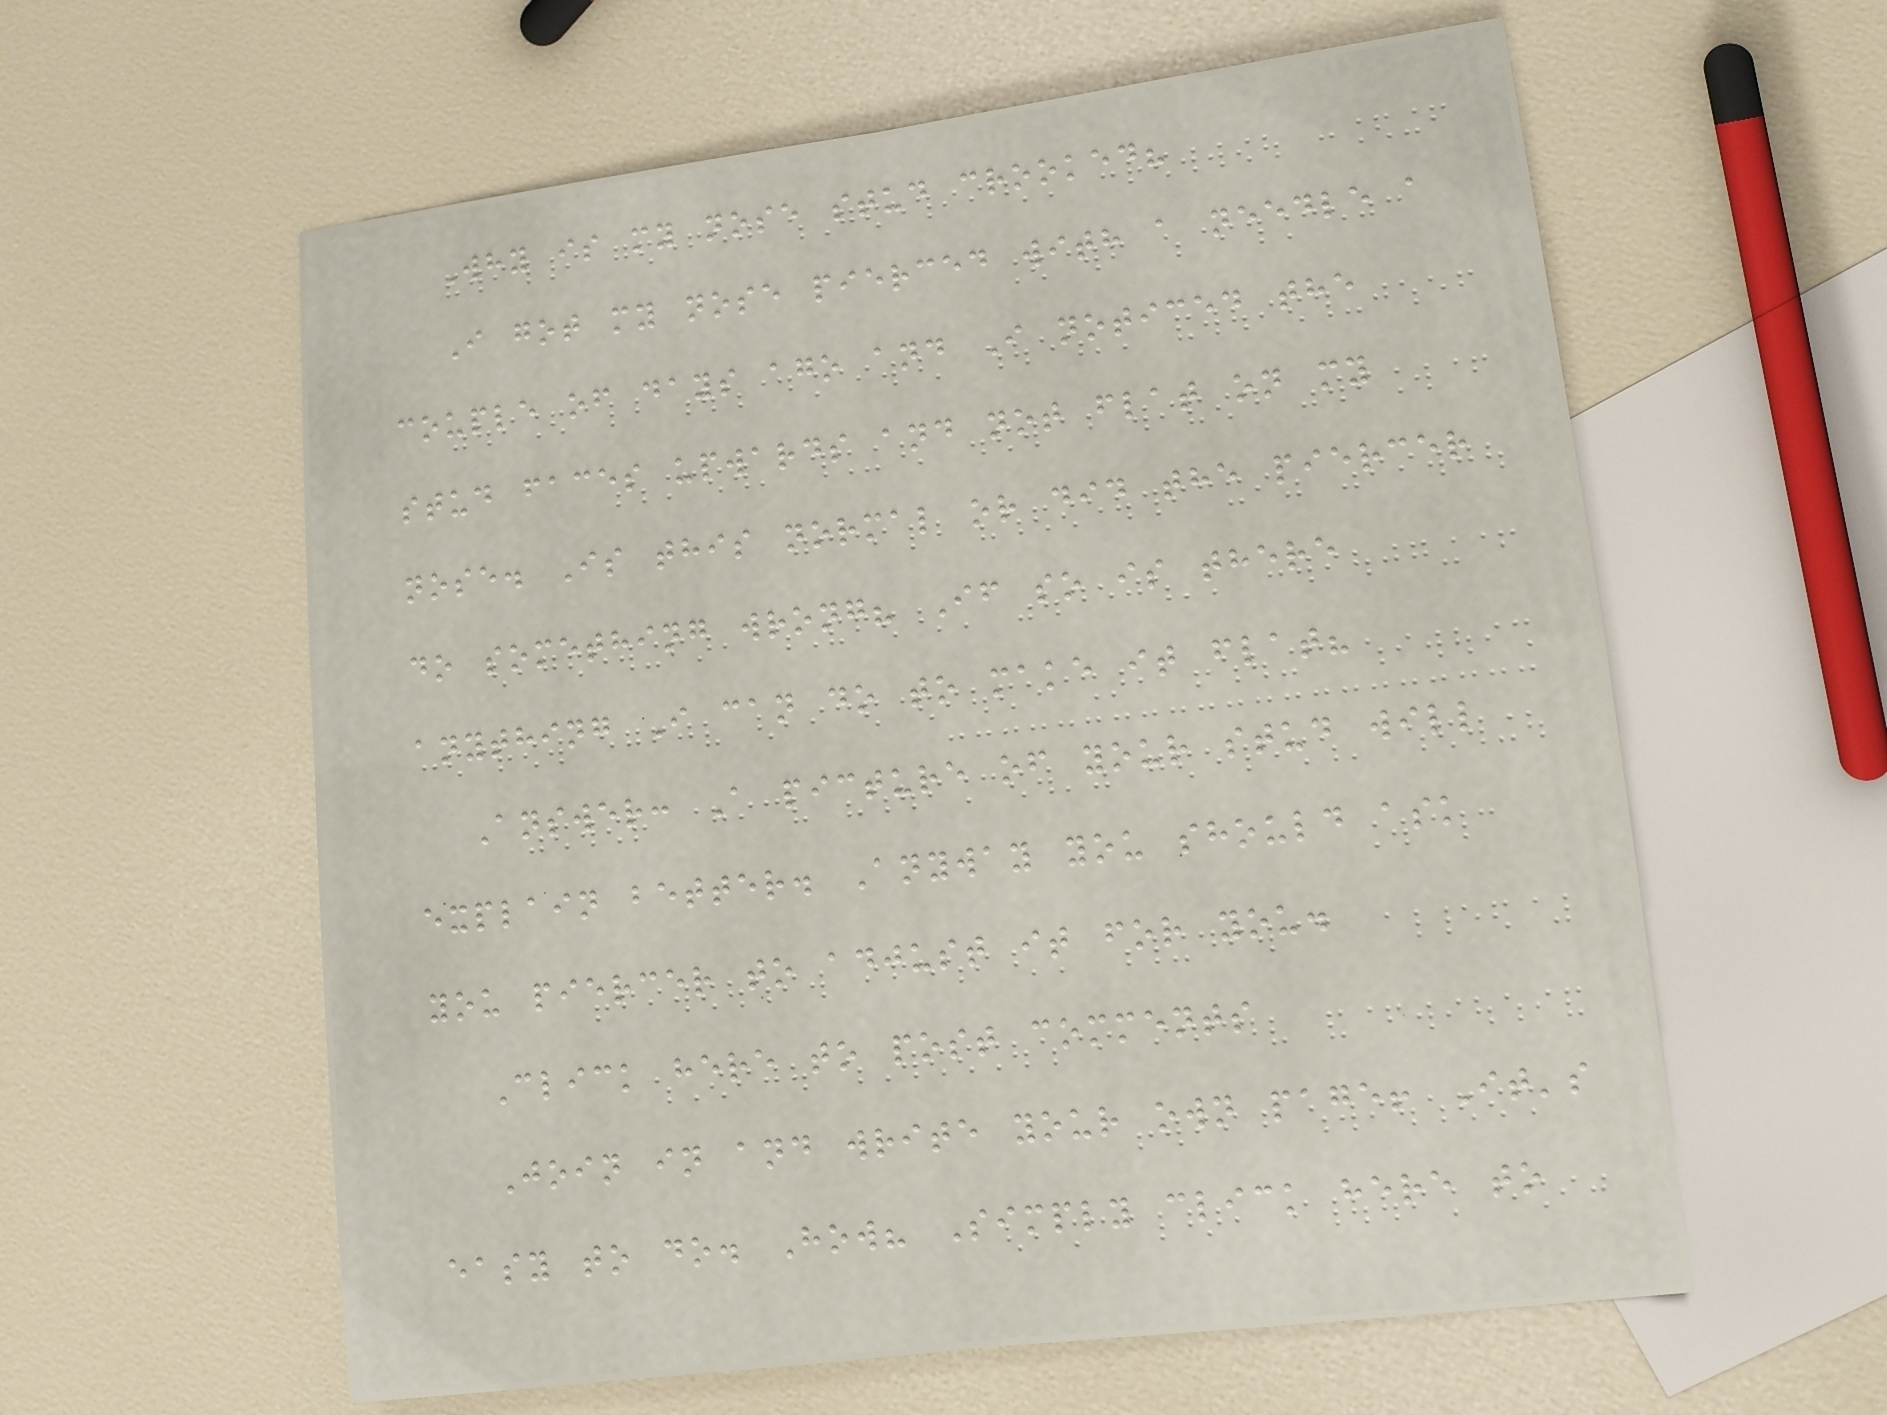Why is my nose stud crooked?
I got my nose pierced with a needle a
couple of days ago and I noticed the
stud faces upwards and not flat on my
nose. Is this normal or did the piercer
do something wrong? If so is there
anything I can do to make it flat?
Answer: A picture of your stud will
explain better. Anyway you should ask
you piercer to adjust it for you.
Click here to post comments
Join in and write your own page! It's
easy to do. How? Simply click here to
